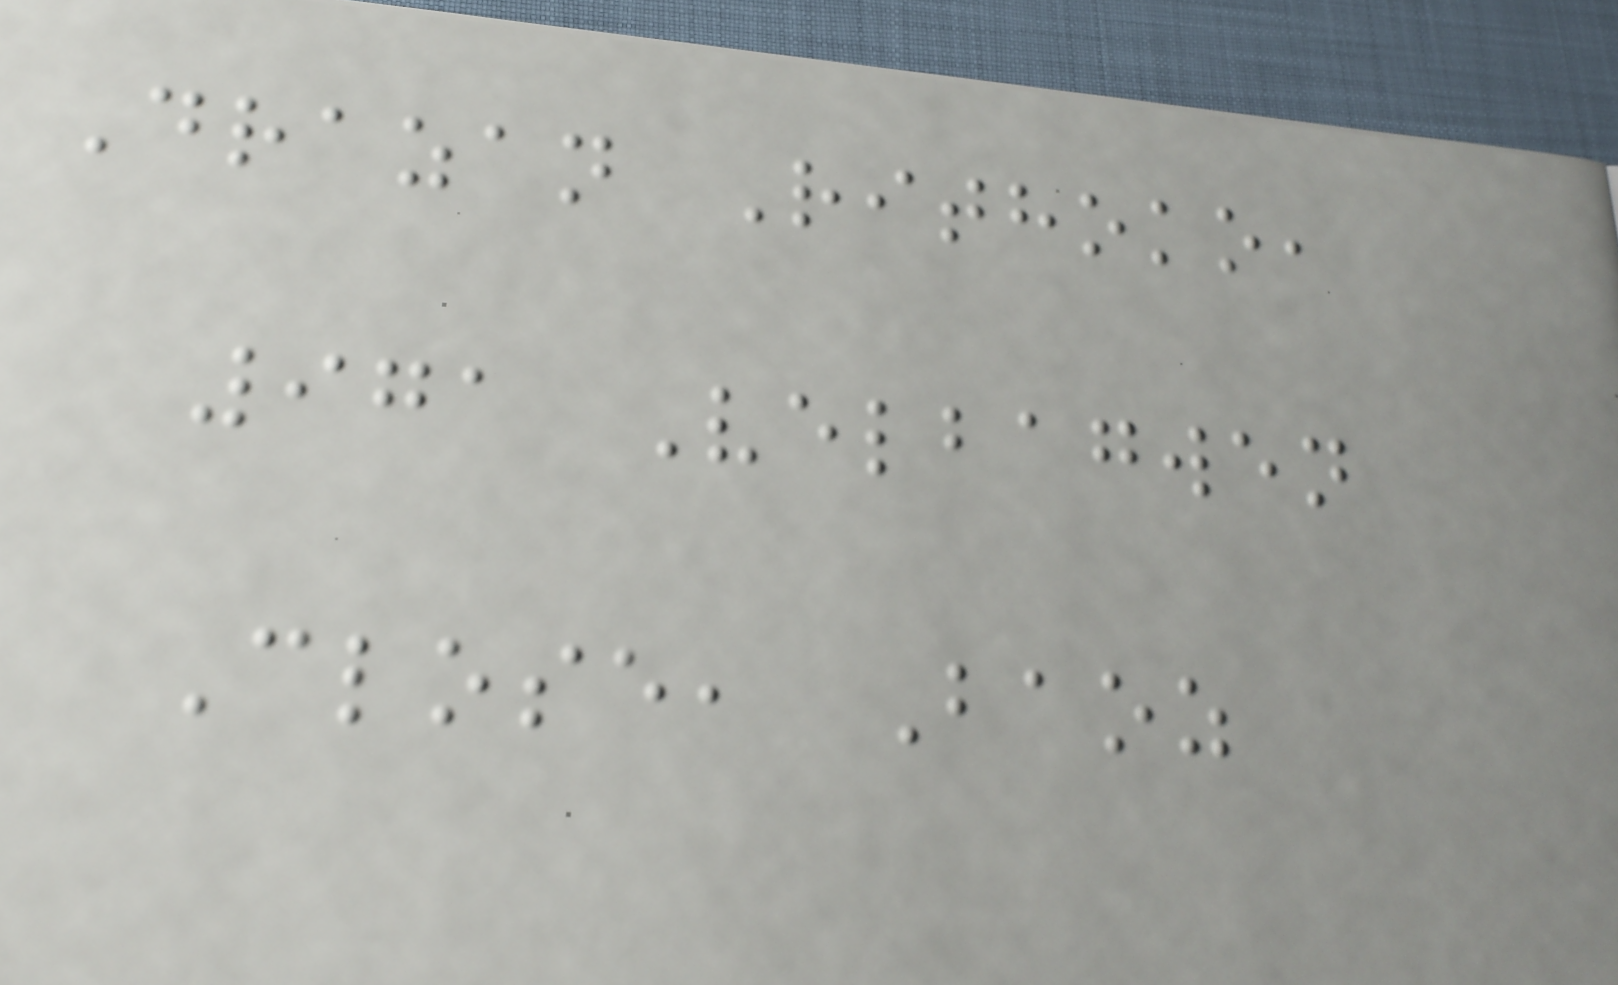Drazan Rithoko,
971 Velbagwen
Close, Baoz
